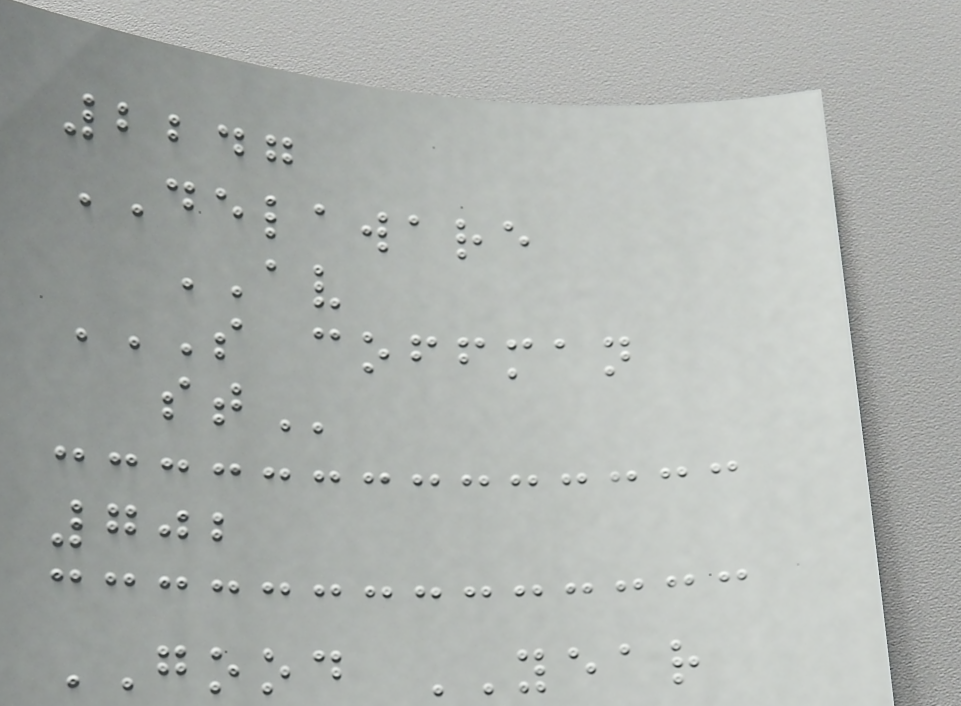2247
DELAWARE
AV
S COFFMAN
ST
702
GOOD YEAR
